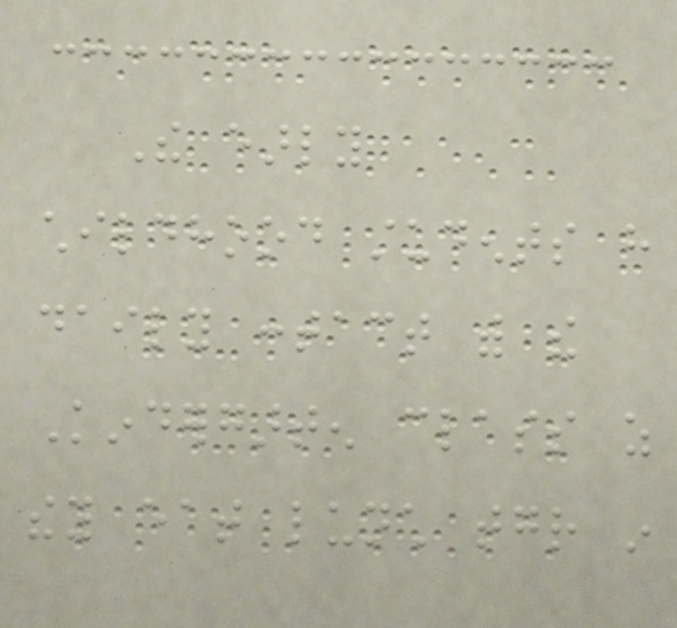The early
childhood students have
daily contact with the
Kindergarten class as
they eat lunch together in
